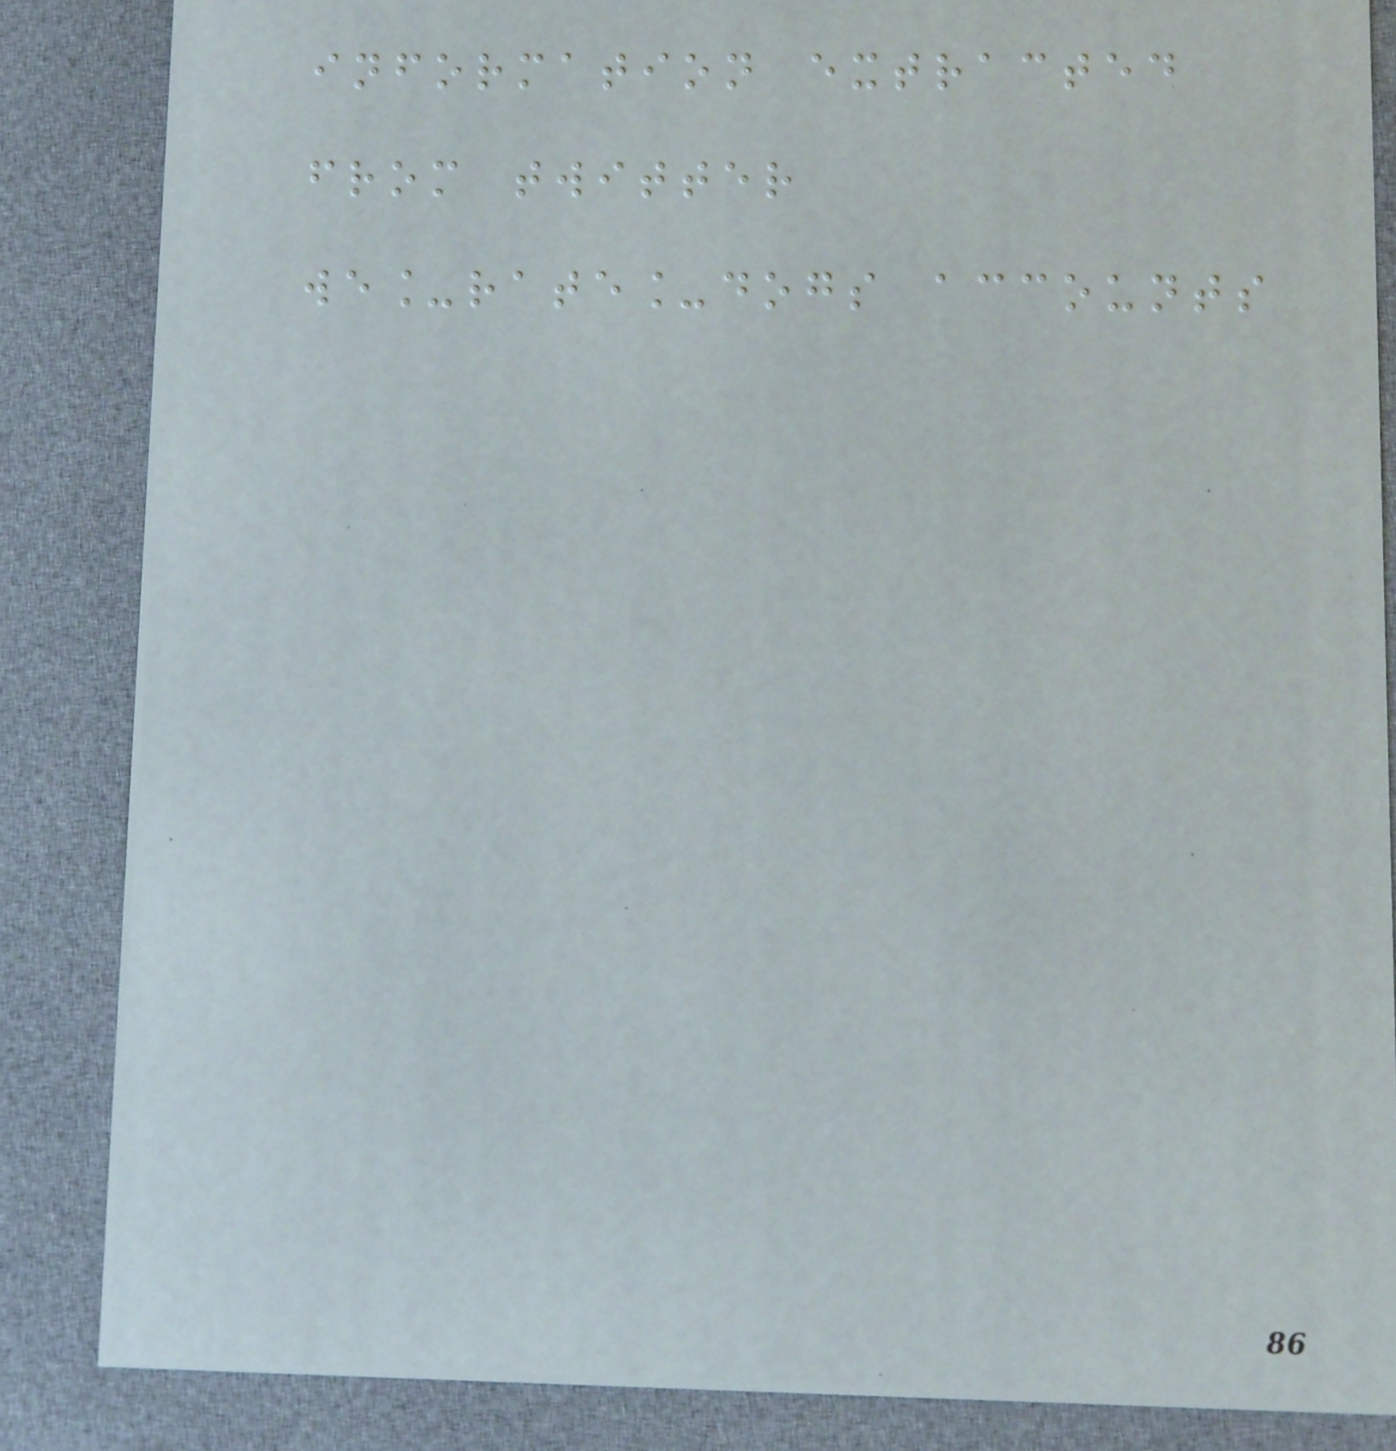information extracted
from twitter
we_rate_dogs accounts
